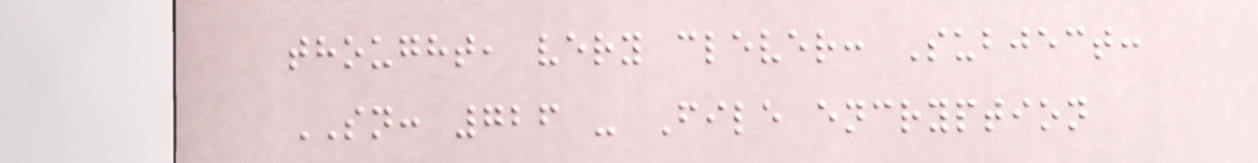thought, very clever: Subject:
SN: 726 - File encryption
